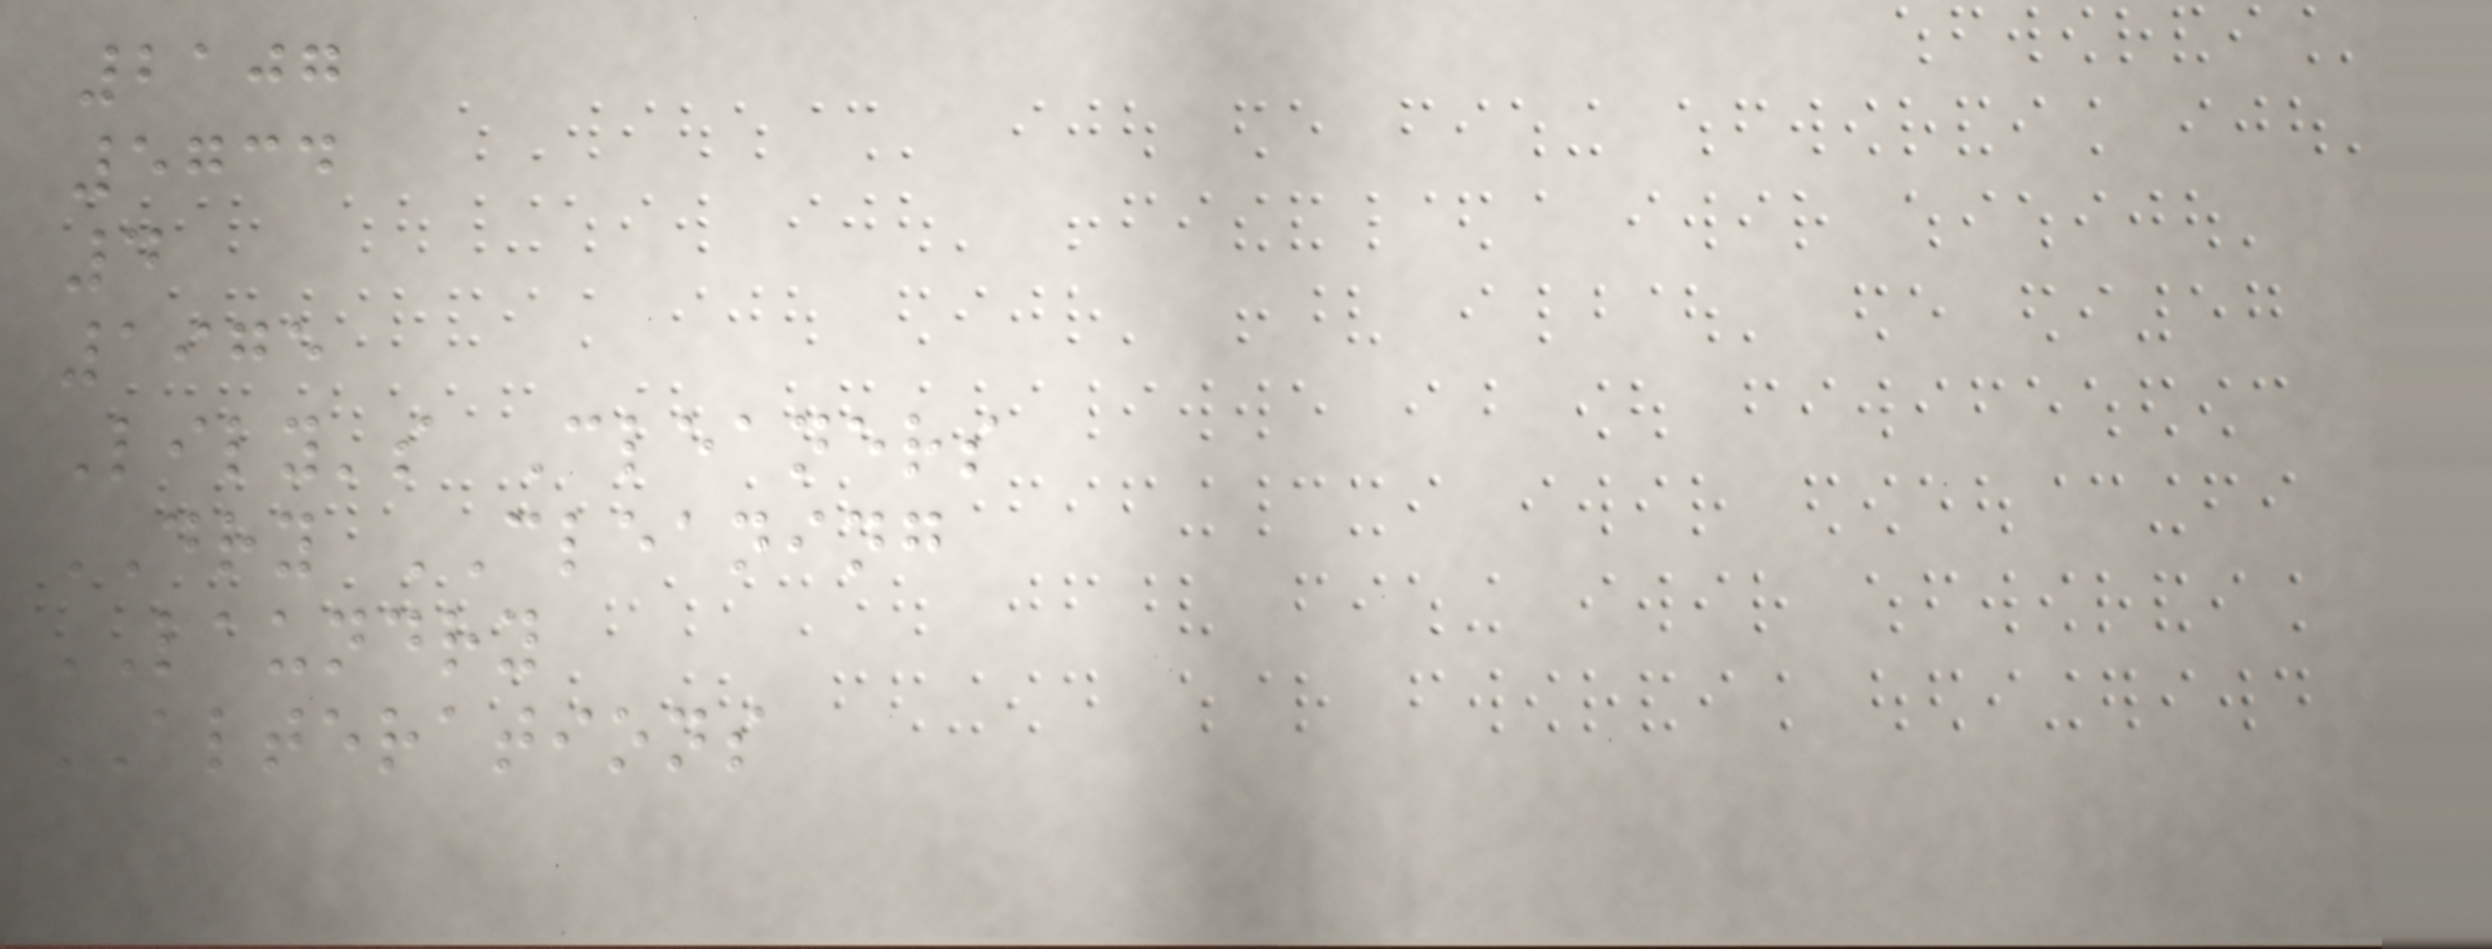2107
5734
4
1975
Lily's Cleaners
DRY CLEANING
LAUNDRY
ALTERATIONS
